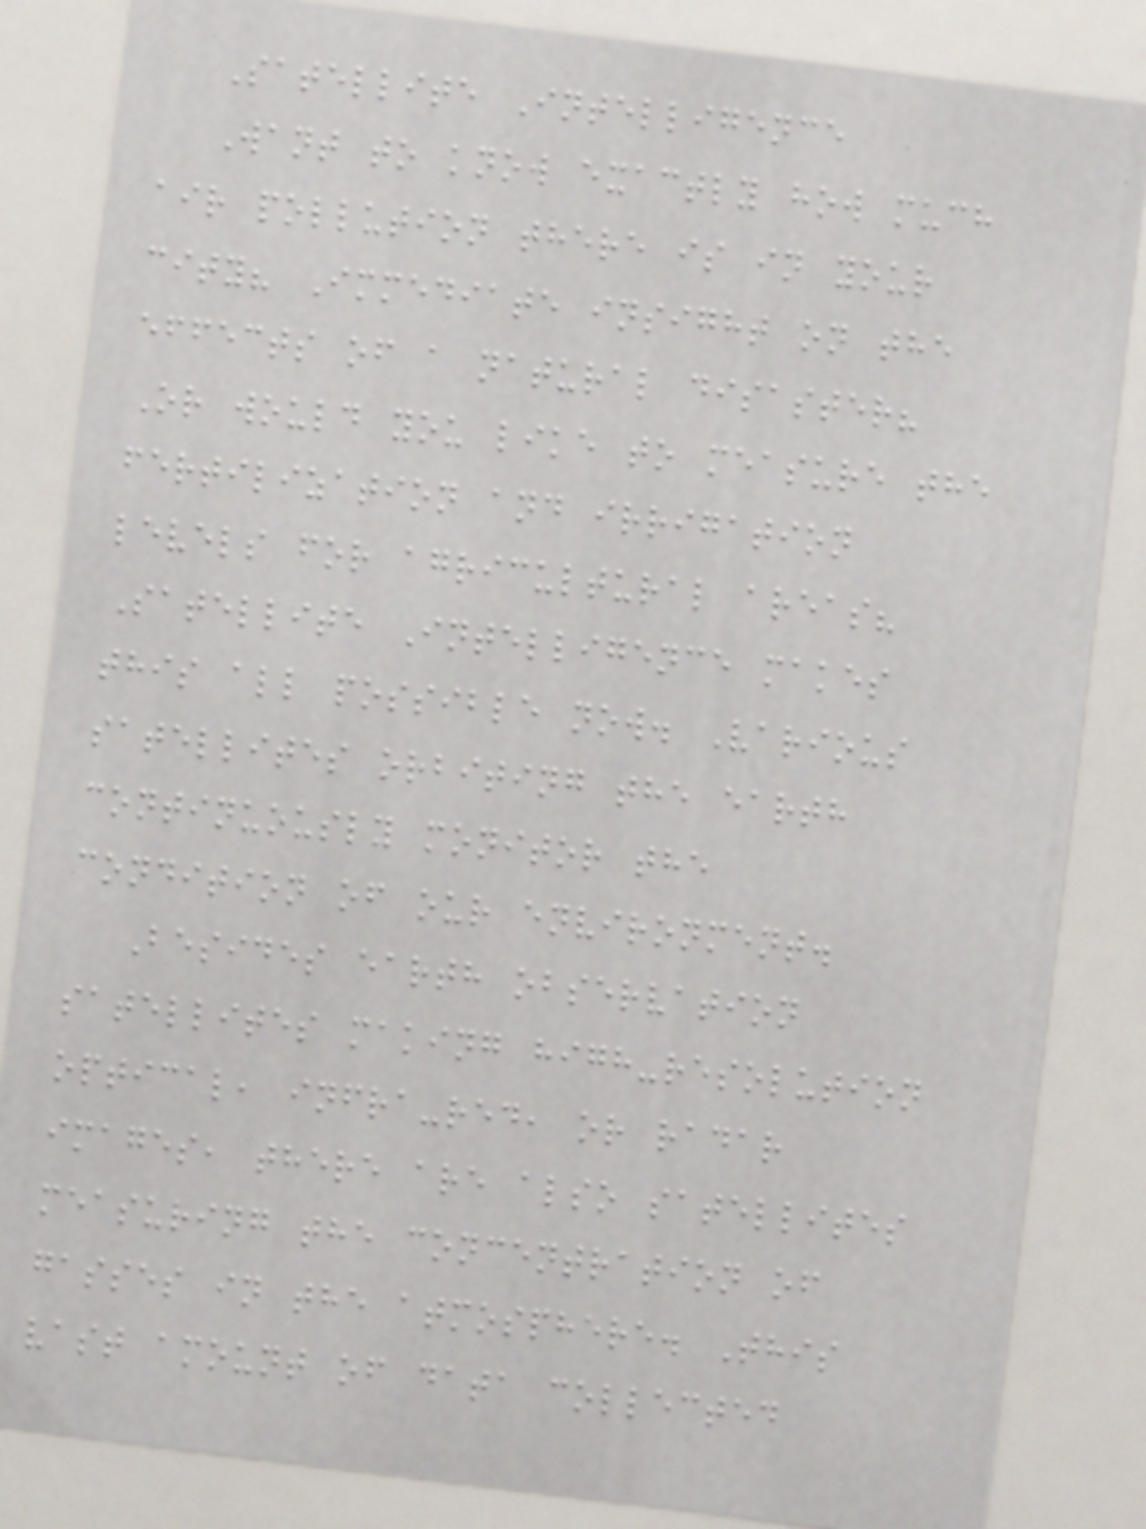Satellite Intelligence
Want to know exactly how much
air pollution there is in your
city? Immediate insight on the
effects of a natural disaster?
Or would you like to measure the
fertilization and irrigation
levels for agricultural areas?
Satellite Intelligence makes
this all possible now. Various
satellites orbiting the earth
continuously monitor the
condition of our environment.
Besides earth observation
satellites making high-resolution
optical, infra-red, or radar
images, there are also satellites
measuring the concentration of
gasses in the atmosphere. This
vast amount of data collected
